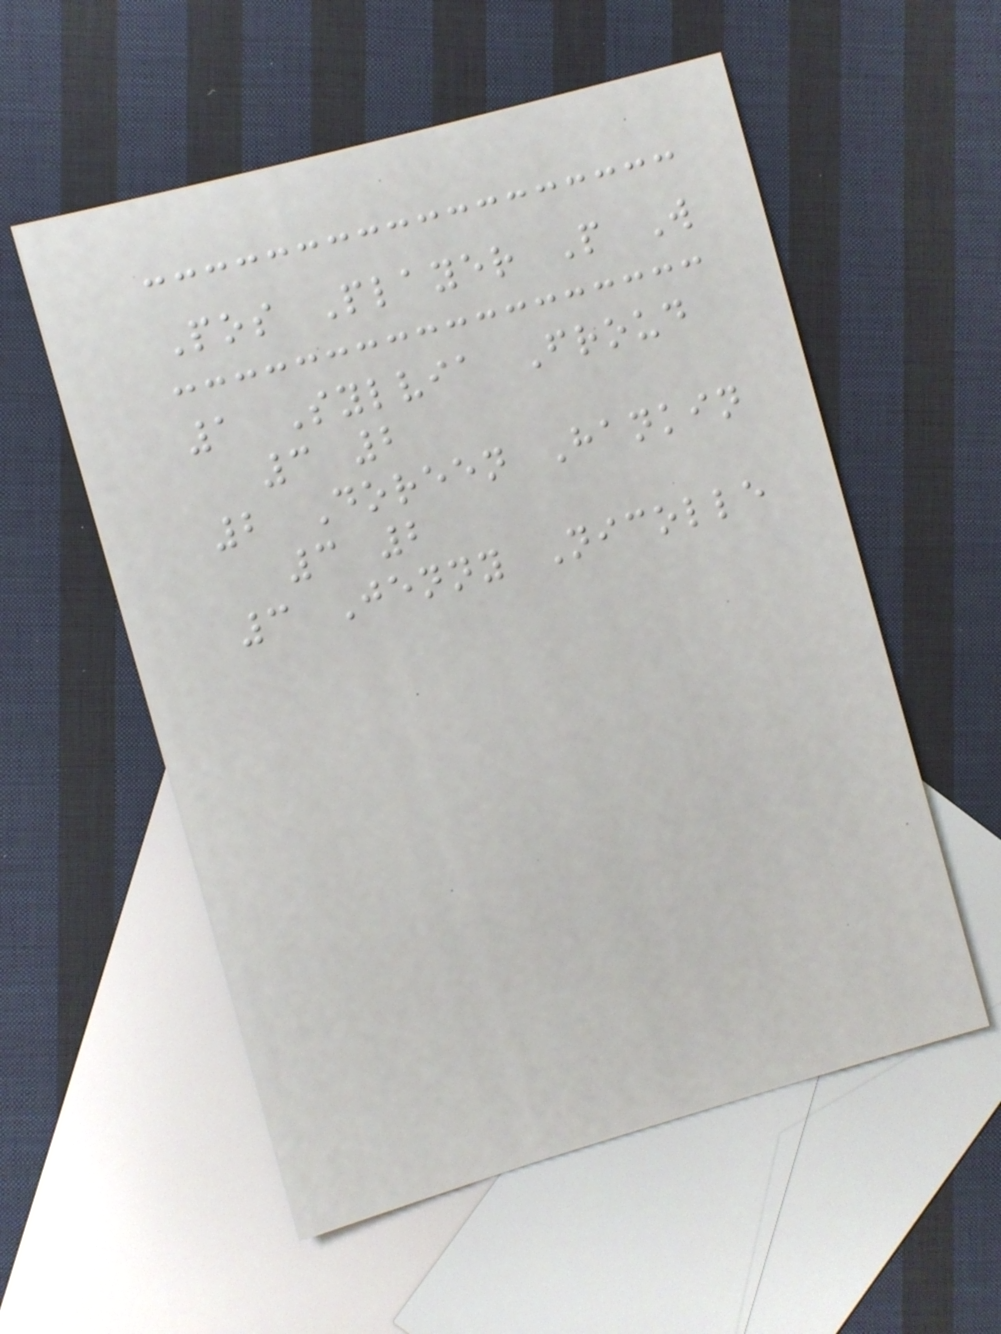Pos Player P W
1 Sylvia Froud
3 2
2 Doreen Hankin
3 2
3 Jenny Nicolle
